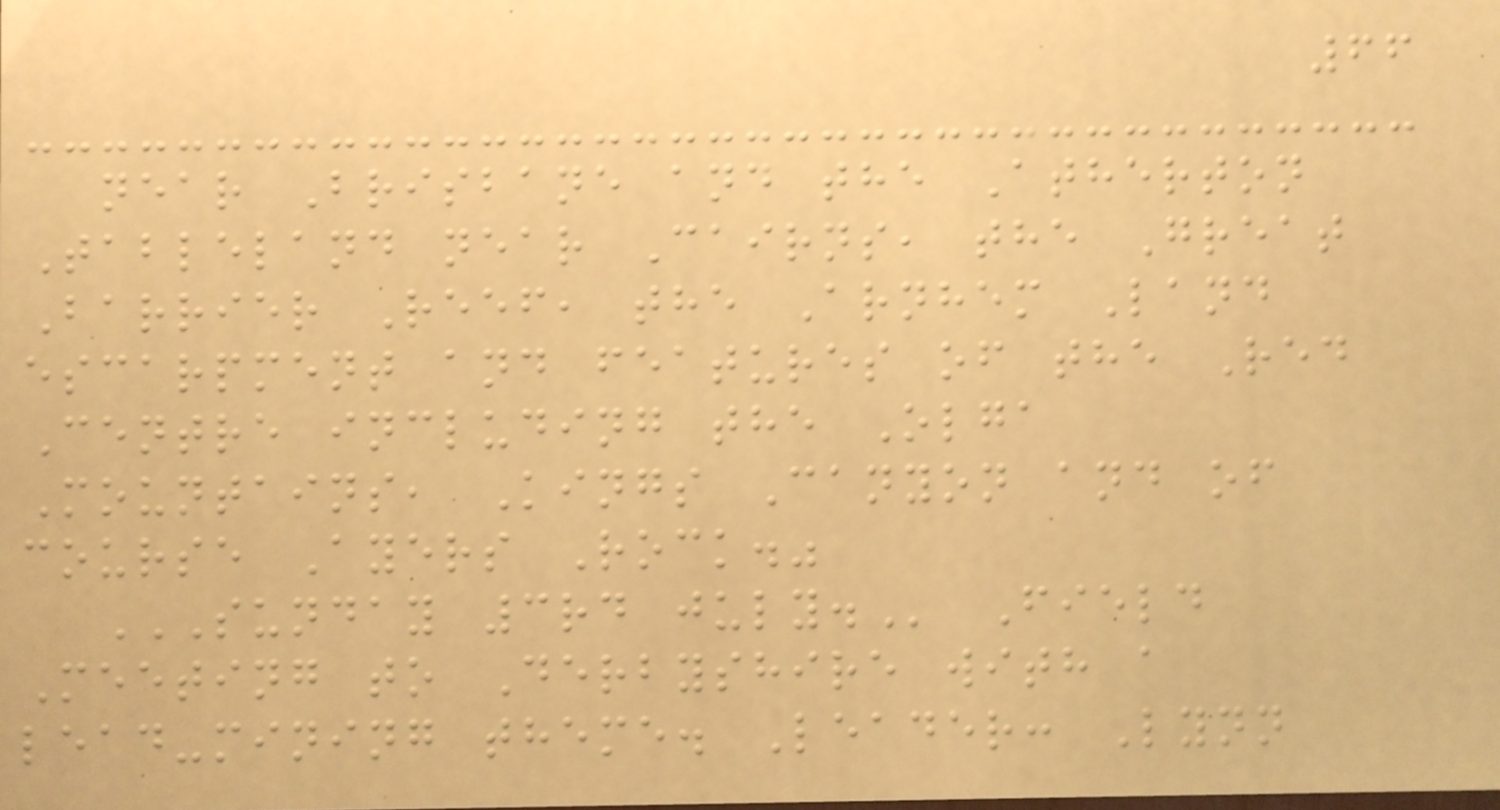66
near Brisbane and the Atherton
Tableland near Cairns, the Great
Barrier Reef, the Arnhem Land
escarpment and features of the Red
Centre including the Olga
Mountains, Kings Canyon and of
course Ayers Rock."
SUNDAY 3RD JULY. Field
Meeting to Derbyshire with a
lead-mining theme. Leader: Lynn
